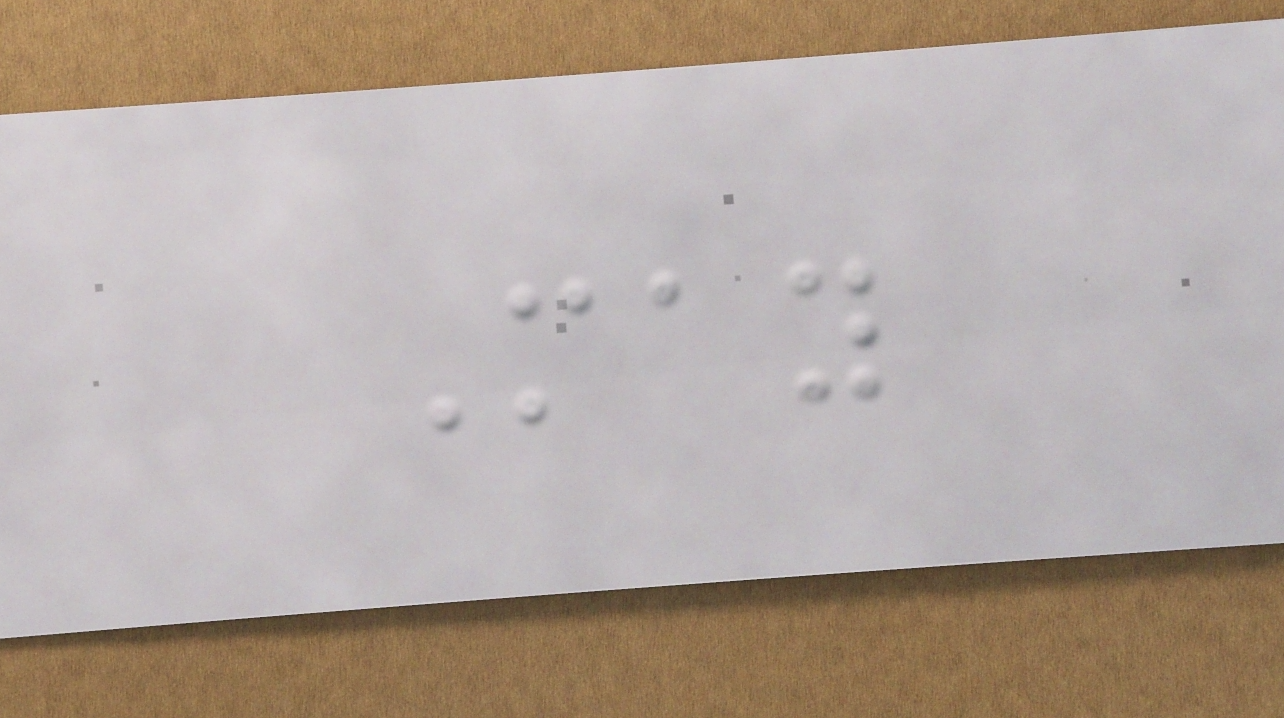May
